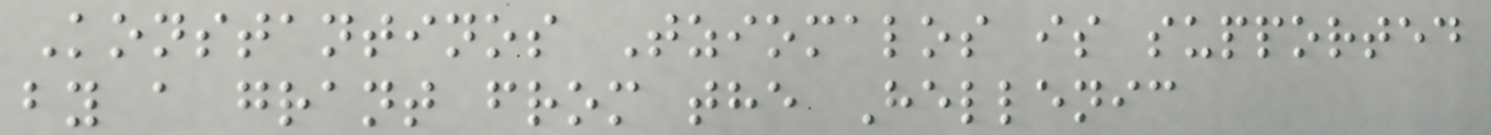Konstantinos Tziomalos is supported
by a grant from the Hellenic
